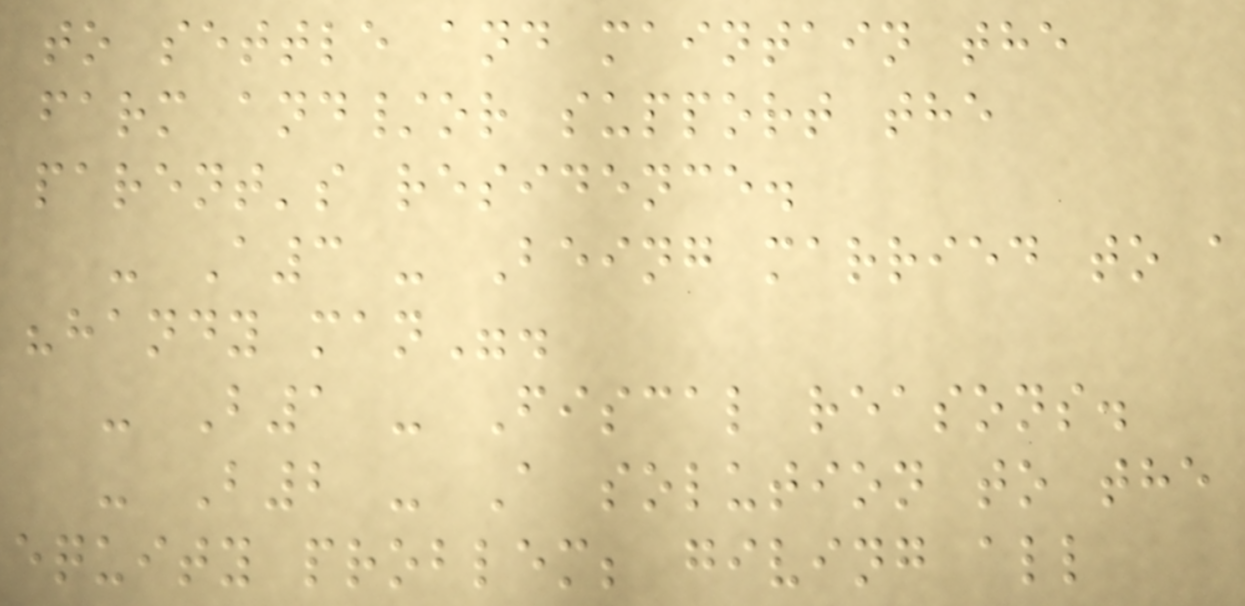to settle and maintain the
farm and/or support the
parent's residence.
- A3 - Being married to a
"handy man".
- B1 - Fiscal reasons.
- B2 - A solution to the
equity problem; giving all
